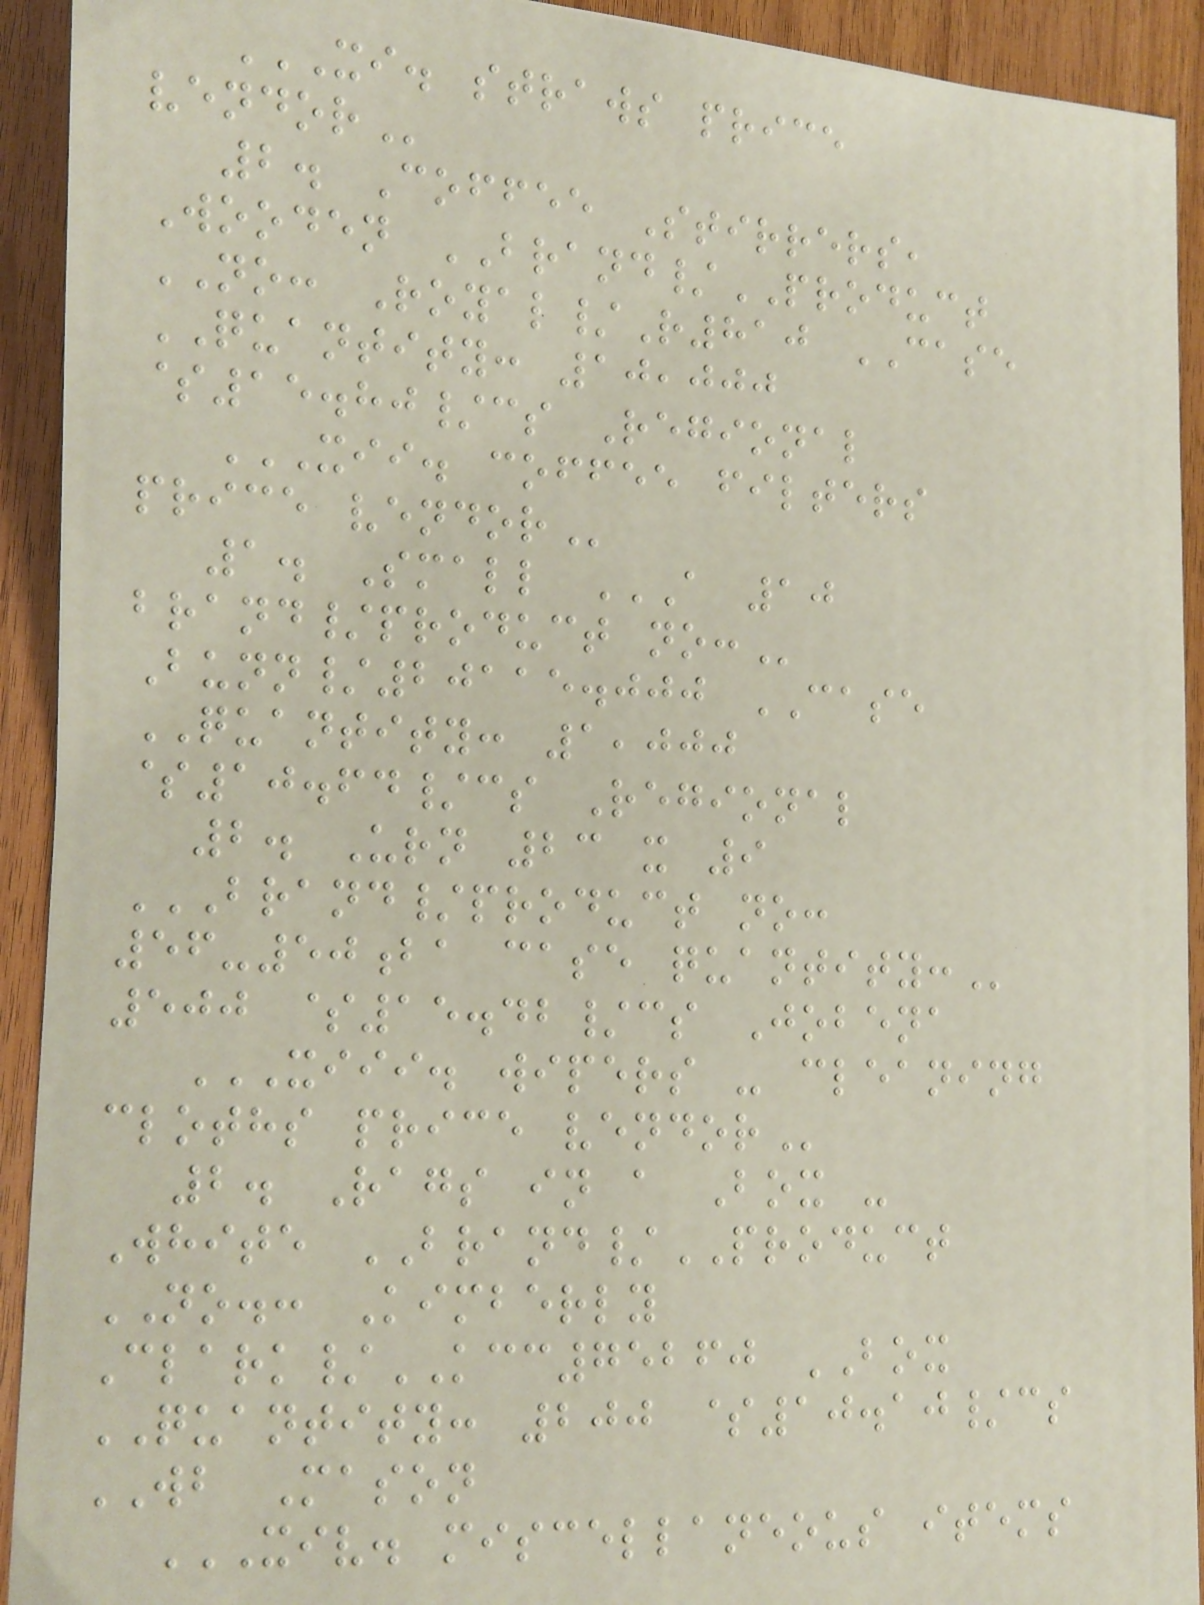XI. STRAWS PRICE
VENDOR
2. Coffee Stirrers,
Wooden BRAND/PRODUCT
NO: Royal/R810 CASE
QUANTITY: 10,000
$15.80/cs Regional
XII. COFFEE FILTERS
PRICE VENDOR
1. Small A 10
BRAND/PRODUCT NO:
Bunn/20115.000 CASE
QUANTITY: 1,000
$10.64/cs Regional
2. Urn 23 x 9
BRAND/PRODUCT NO:
56-50BA CASE QUANTITY:
500 $15.42/cs Jobena
XIII. WIPERS - CLEANING
CLOTHS PRICE VENDOR
2. Rags in a Box -
White BRAND/PRODUCT
NO.: Kimberly
Clark/KCC75260 BOX
QUANTITY: 200 $10.10/cs
WB Mason
XIV. MISCELLANEOUS ITEMS
